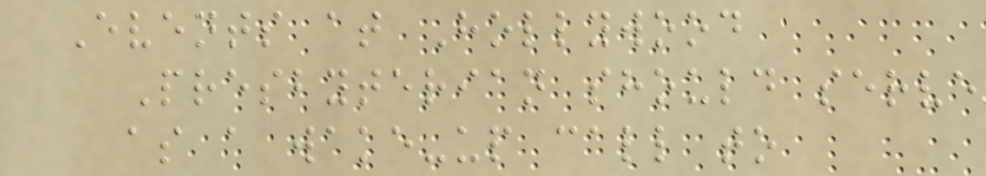Events at Hollywood
Presbyterian should serve
as a wake-up call to
